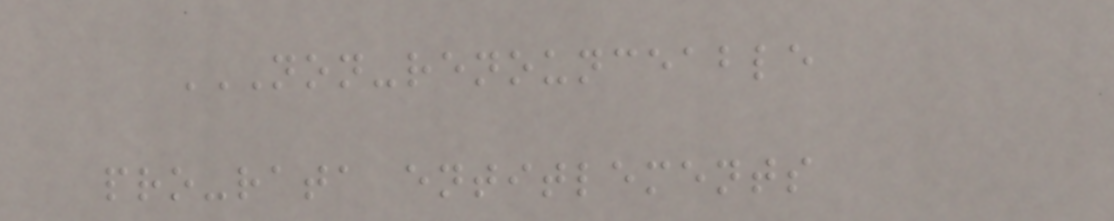NON-RENOUNCEABLE
PRO-RATA ENTITLEMENTS
